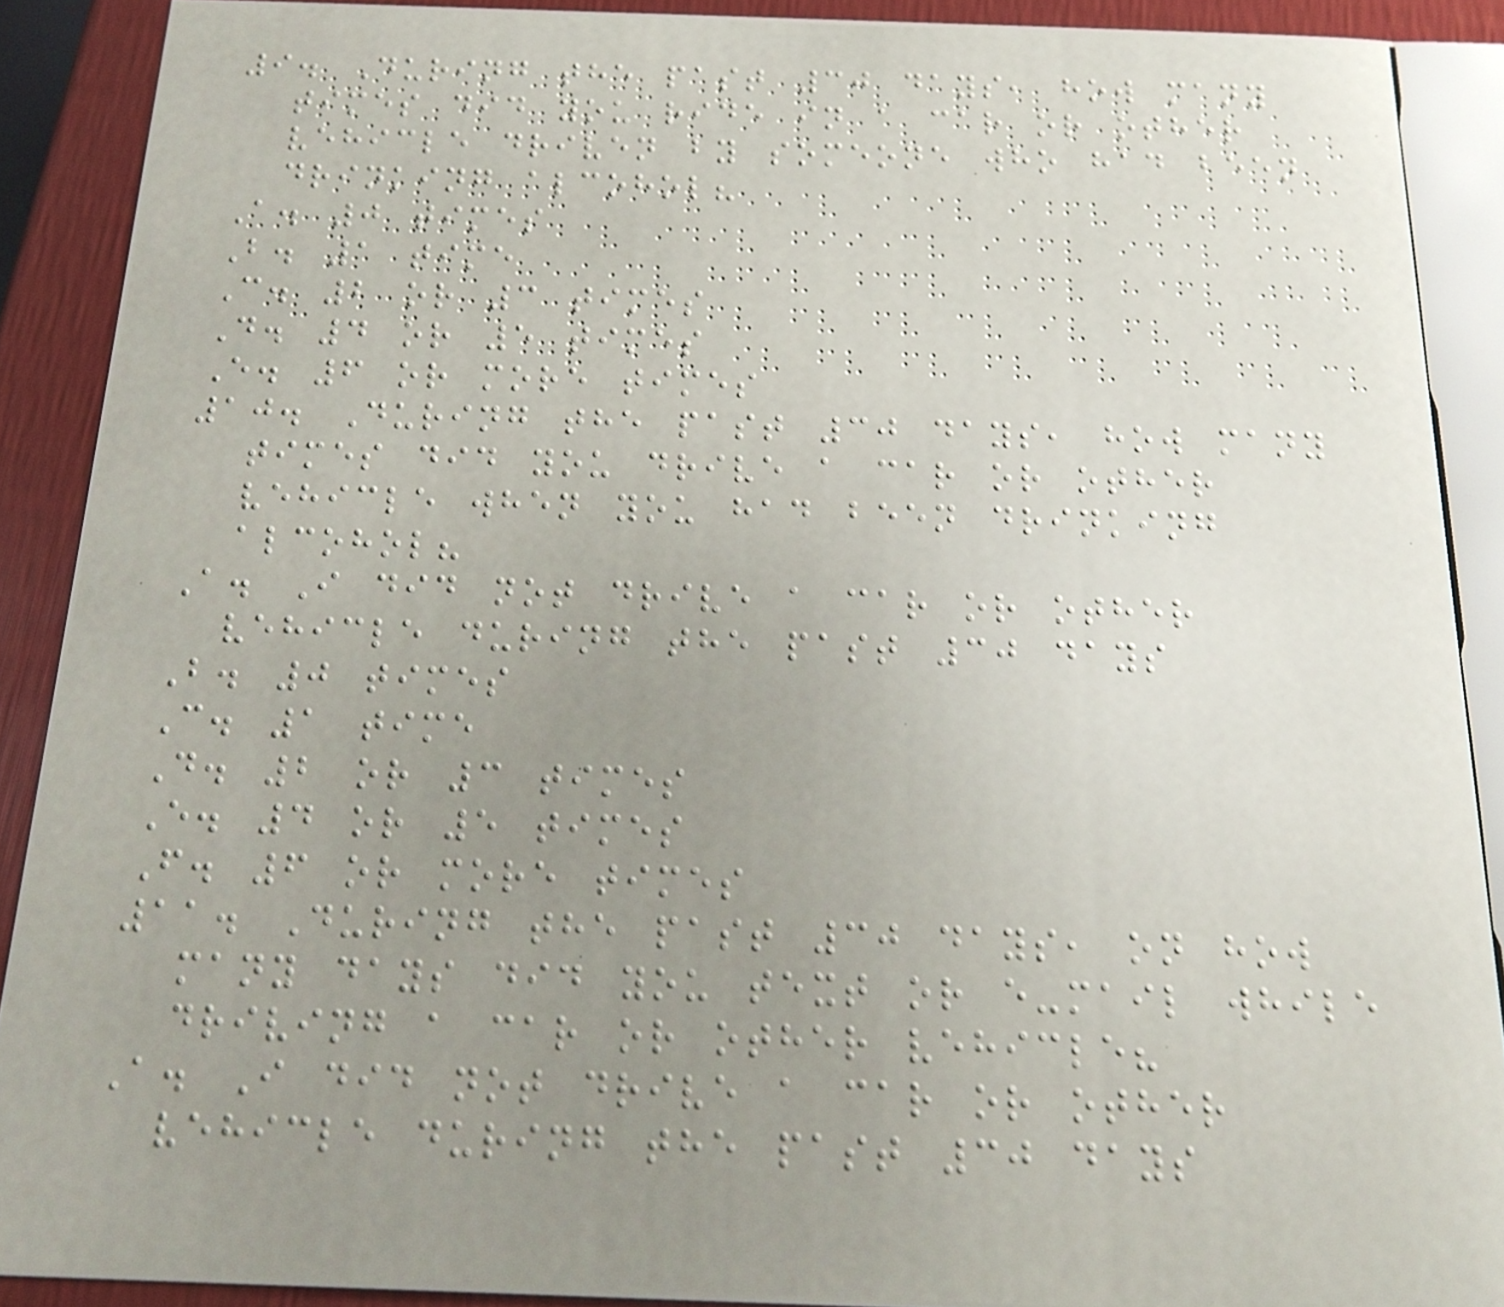9. During the past 30 days, how many
times did you ride in a car or other
vehicle driven by someone who had been
drinking alcohol?
A. 0 times
B. 1 time
C. 2 or 3 times
D. 4 or 5 times
E. 6 or more times
10. During the past 30 days, how many
times did you drive a car or other
vehicle when you had been drinking
alcohol?
A. I did not drive a car or other
vehicle during the past 30 days
B. 0 times
C. 1 time
D. 2 or 3 times
E. 4 or 5 times
F. 6 or more times
11. During the past 30 days, on how
many days did you text or e-mail while
driving a car or other vehicle?
A. I did not drive a car or other
vehicle during the past 30 days
